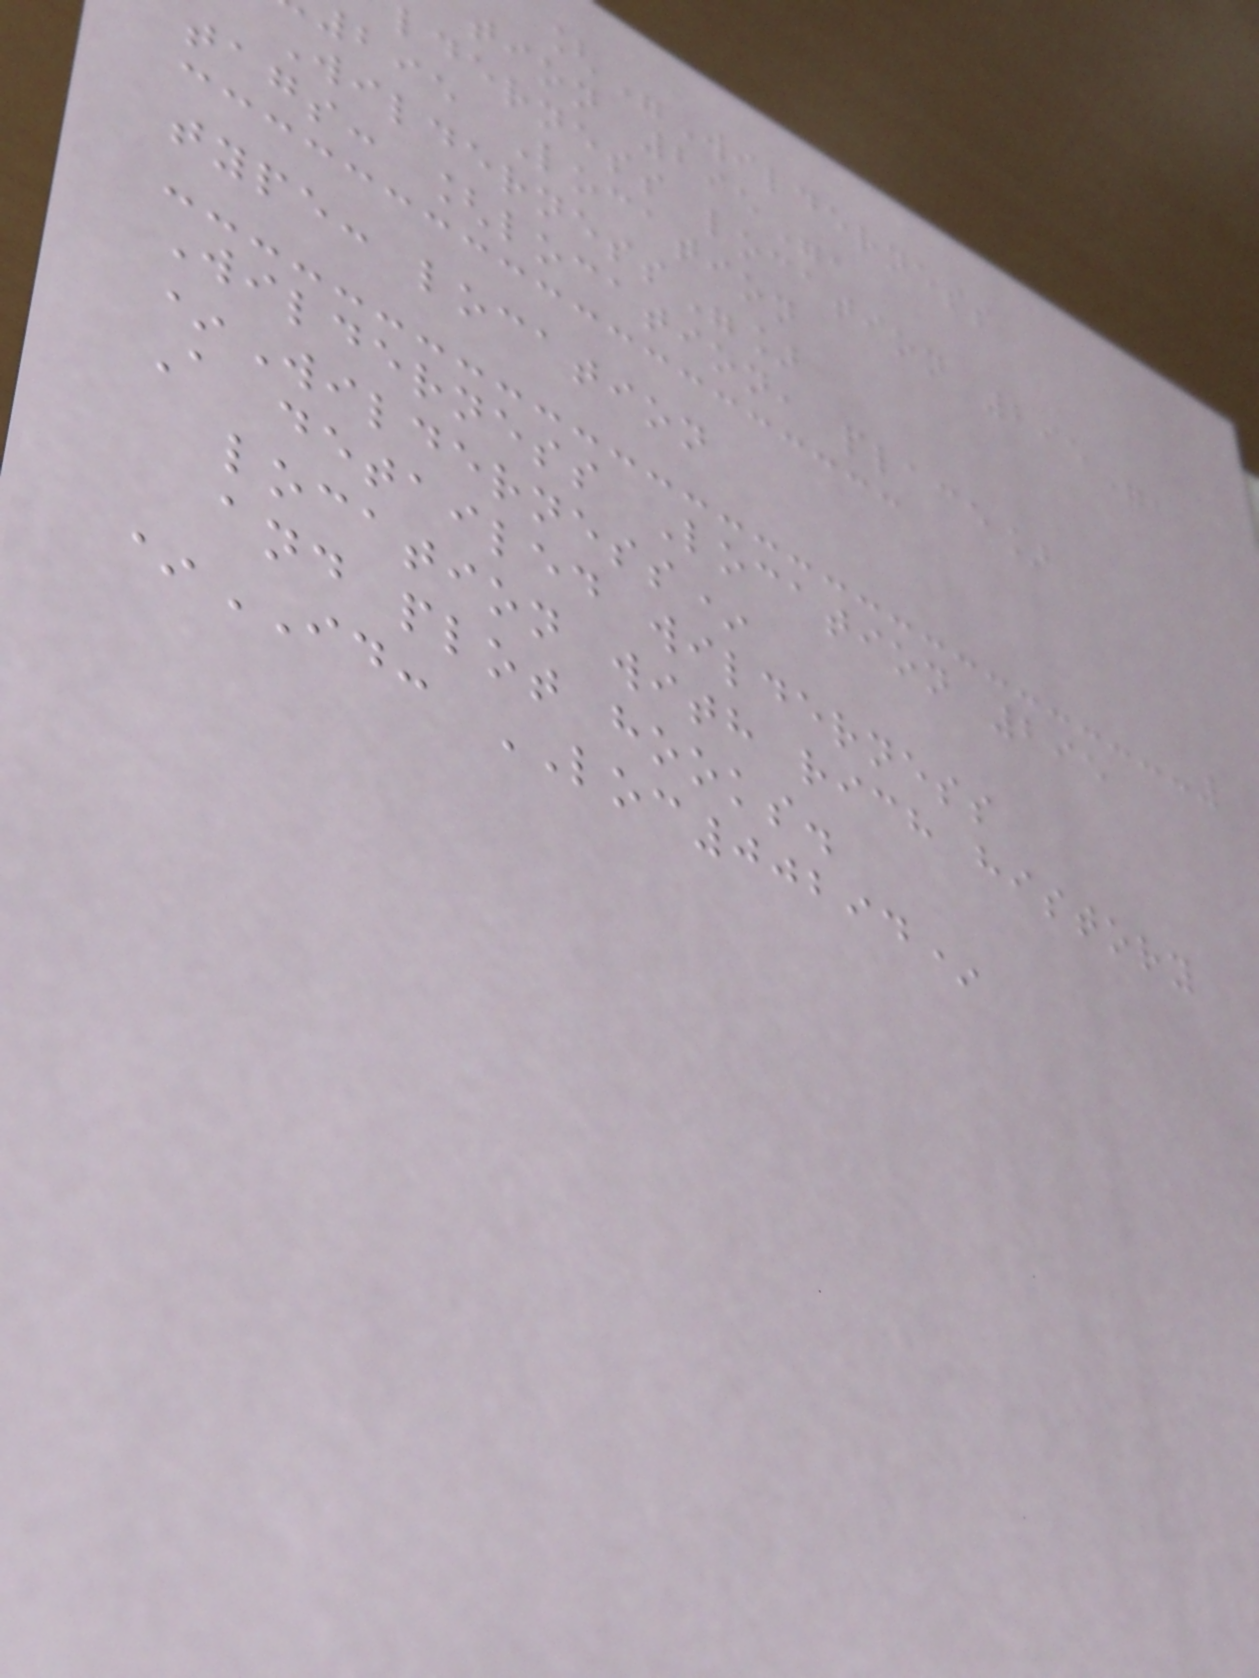["Wilderness
tion 295",
lderness location 295",
bie Location
Wilderness"]
tags: [location, place]
type: location
Wilderness Location 295
*Wilderness*
A detailed wilderness
location with rich history
and plot hooks.
*ID: LOC00294*
